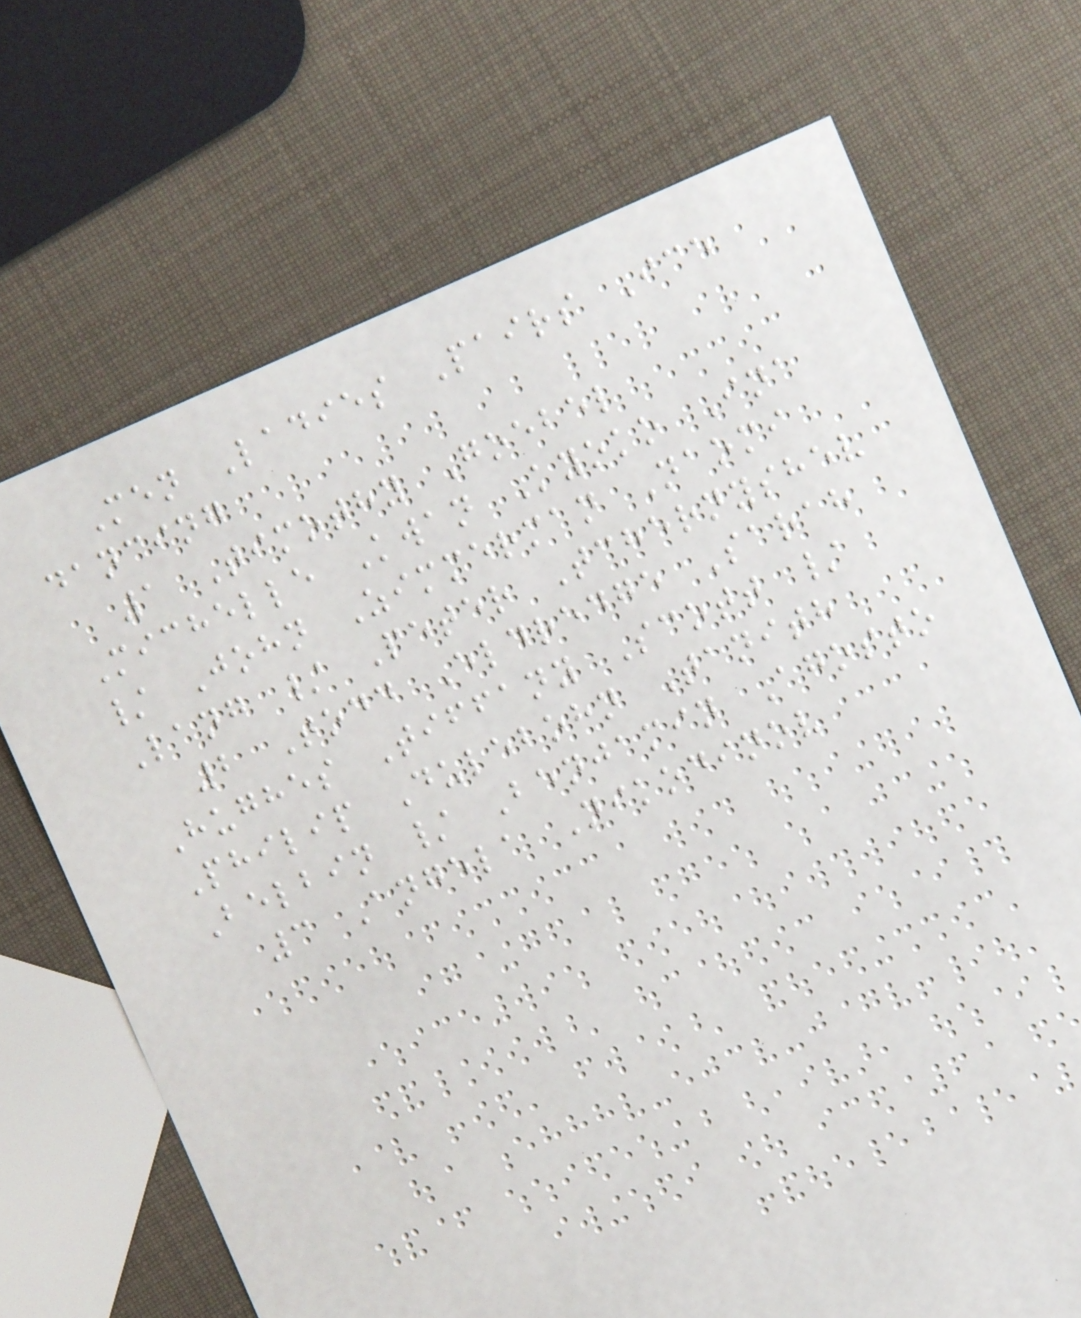Men Ladies Pairs Ice
dancing
1 Timothy Goebel
Michelle Kwan Kyoko Ina
/ John Zimmerman Naomi
Lang / Peter Tchernyshev
2 Todd Eldredge Sarah
Hughes Tiffany Scott /
Philip Dulebohn Tanith
Belbin / Benjamin Agosto
3 Angela Nikodinov
